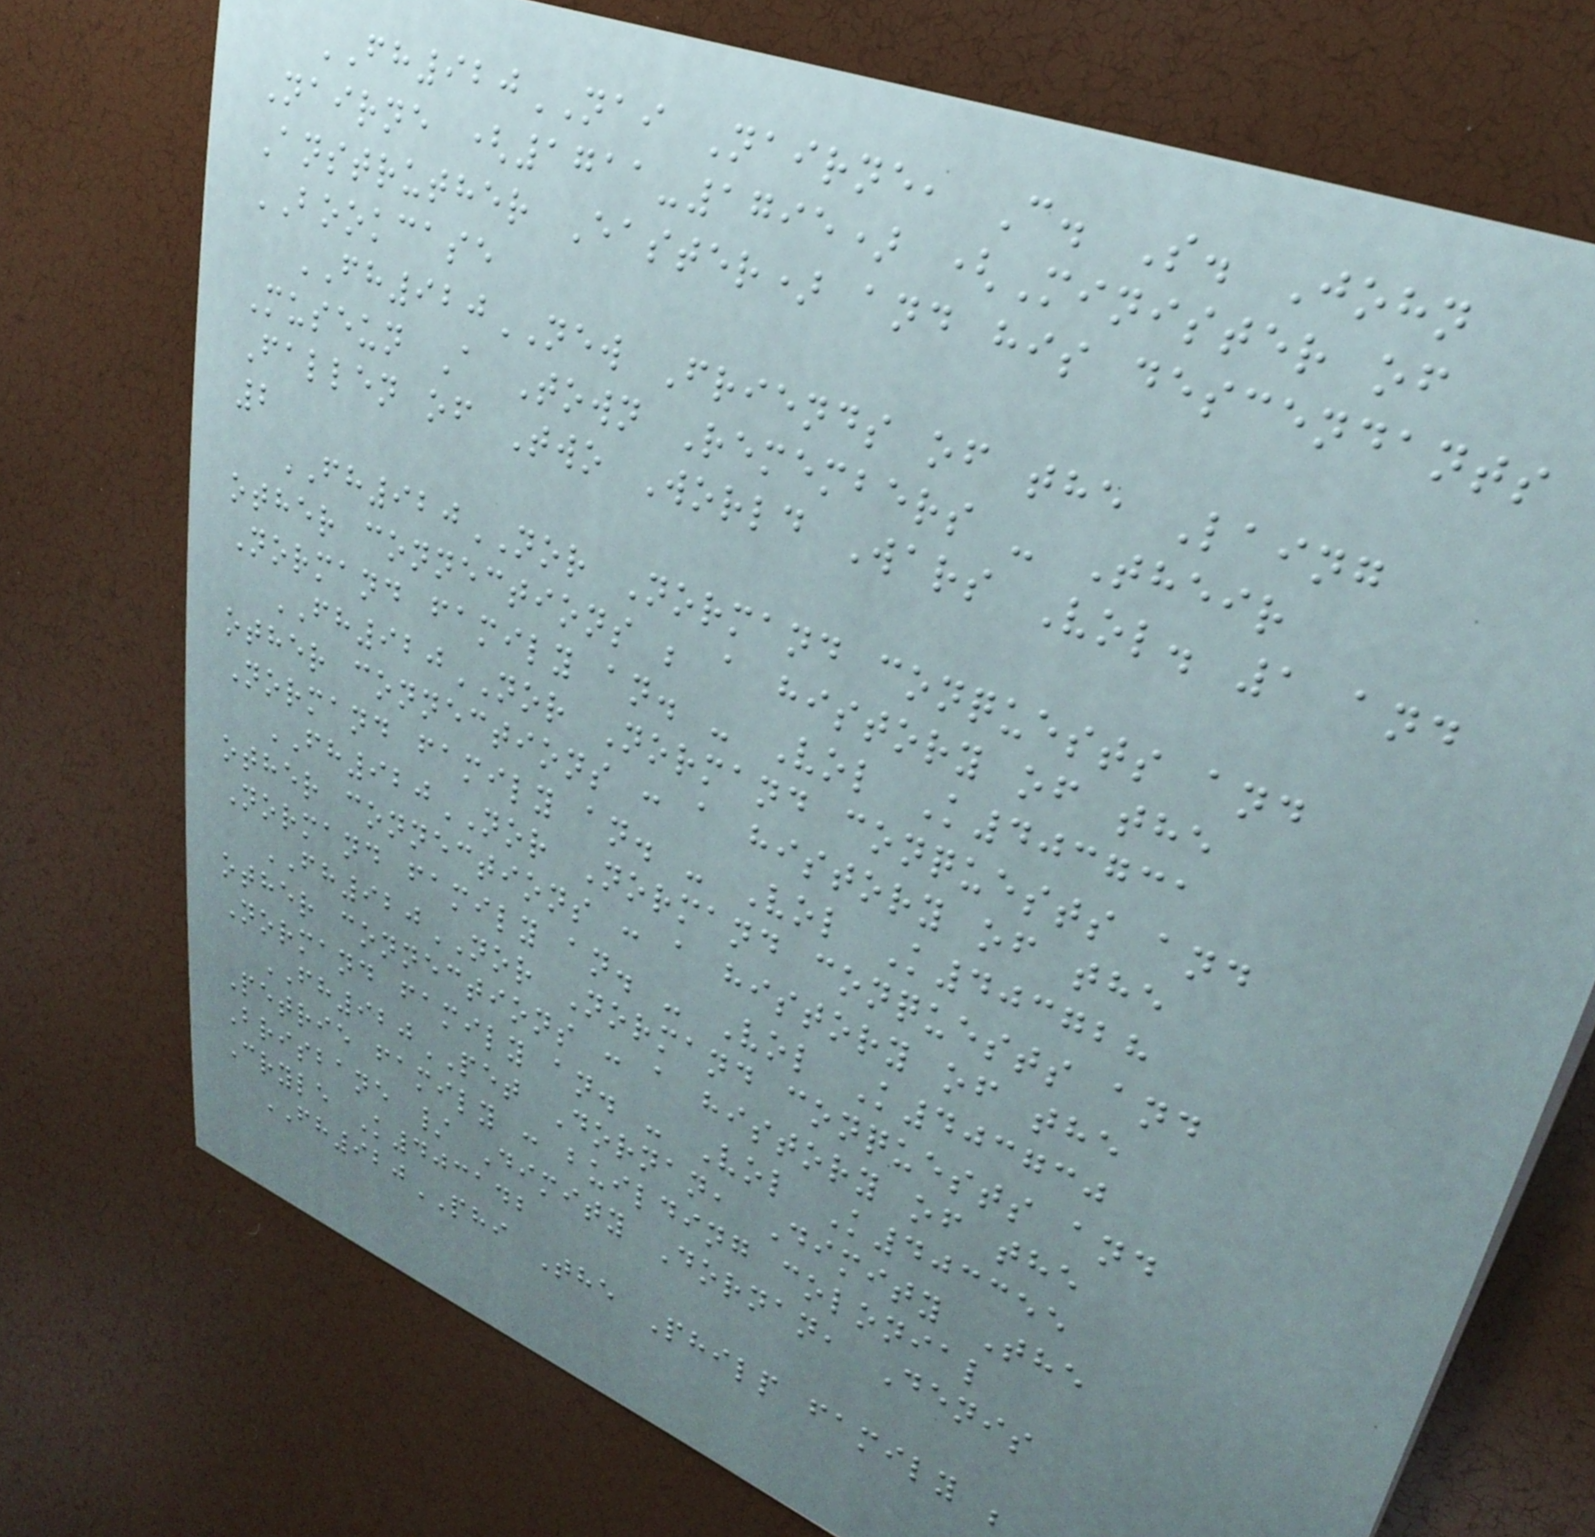FH920NAI Nairne, C. S. John
Nairne (1711-1795) (Minister of
Anstruther Easter) and his descendants
BOOKCASE
FH920NEW Friends of the Laing
Museun A Town Remembers - Their
Fallen of Two World Wars Vol. 1 and
2
FH920NOR Normand conquests and
other connections ; a history of the
Normand family an. - Vol K403731
FH920NOR Normand conquests and
other connections : a history of the
Normand family an. - Vol K403728
FH920NOR Normand conquests and
other connections : a history of the
Normand family an. - Vol K403730
FH920NOR Normand conquests and
other connections : a history of the
Normand family an. - Vol K403355
FH920PET Dornan, Dimity The
Petrie family : building colonial
Brisbane / Dimity Dornan, Denis
Cryle K403142
FH920PHI The Philp family ;
